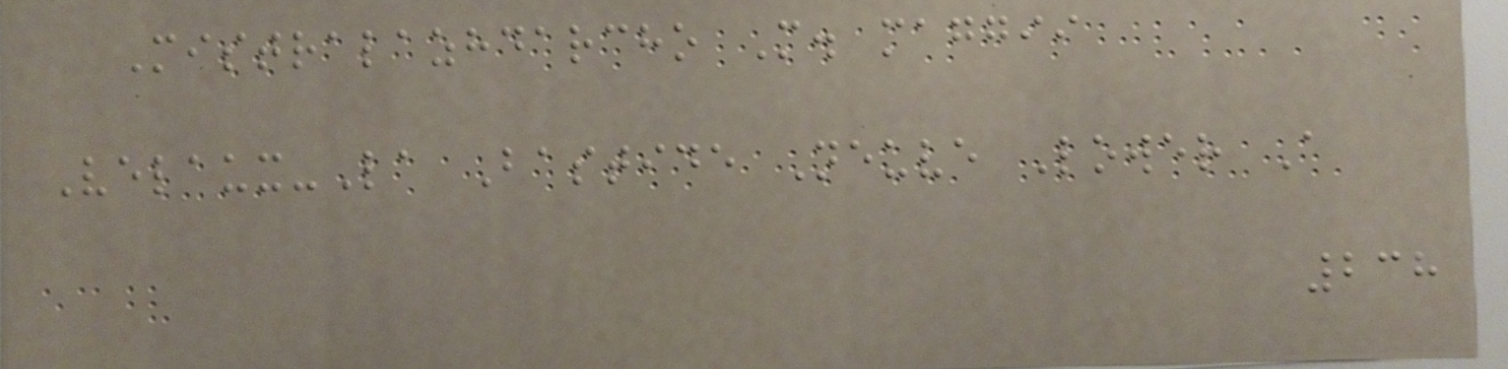Mistralazhdarcho M. maggii
Velaux-La Bastide Neuve Lower A
238
